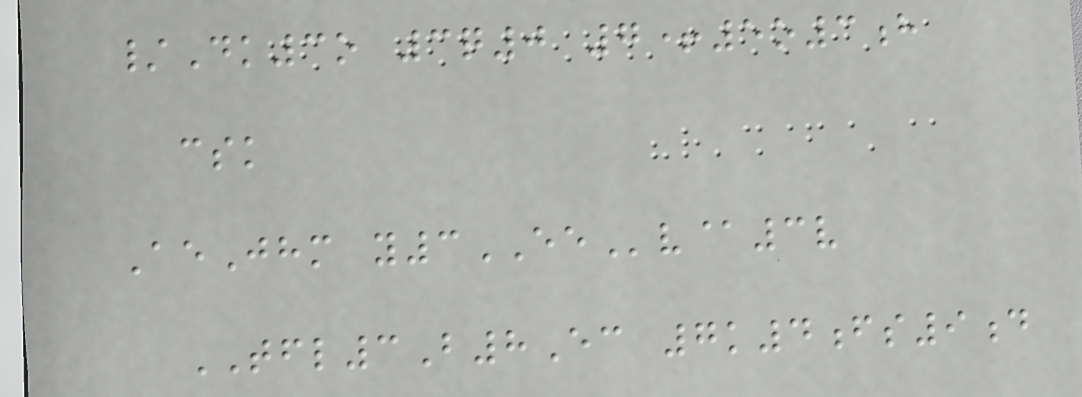/Dk3o 3q0 7+5o3h
csk
AeJhm y3EEv@3v
TFL3B8Ec 7k4fs9d
